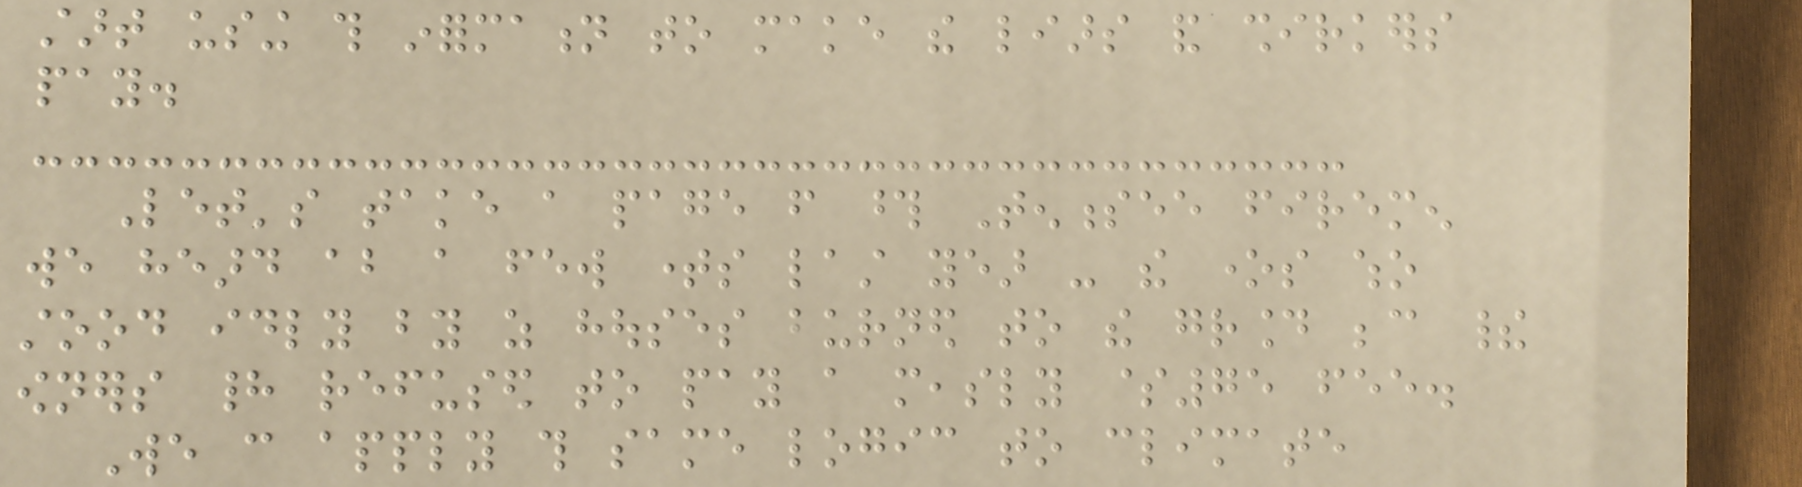start using this information to make the liars and shirkers
pay.
Let's take a page from those Tennessee firemen
we heard about a few times last year - the ones who
stood idly by as houses burned to the ground because their
owners had refused to pay a measly $75 fee.
We can apply this same logic to climate
